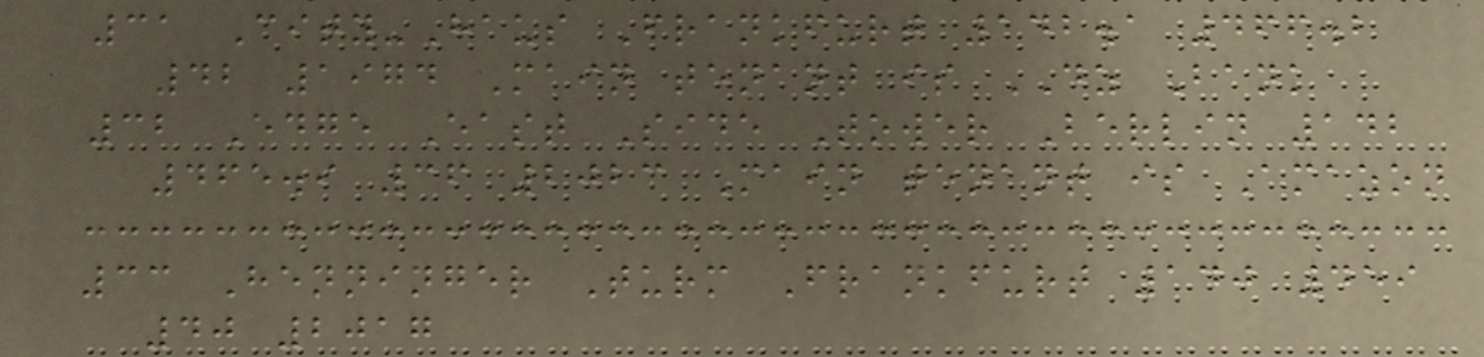31 City-Haus Frankfurt 142.1 466.2
42 1974 Main tenant is DZ Bank
32 Edge East Side Tower Berlin 142
465.9 36 2023 Main tenant is Amazon
33 Henninger Turm Frankfurt 140 459
40 2017
